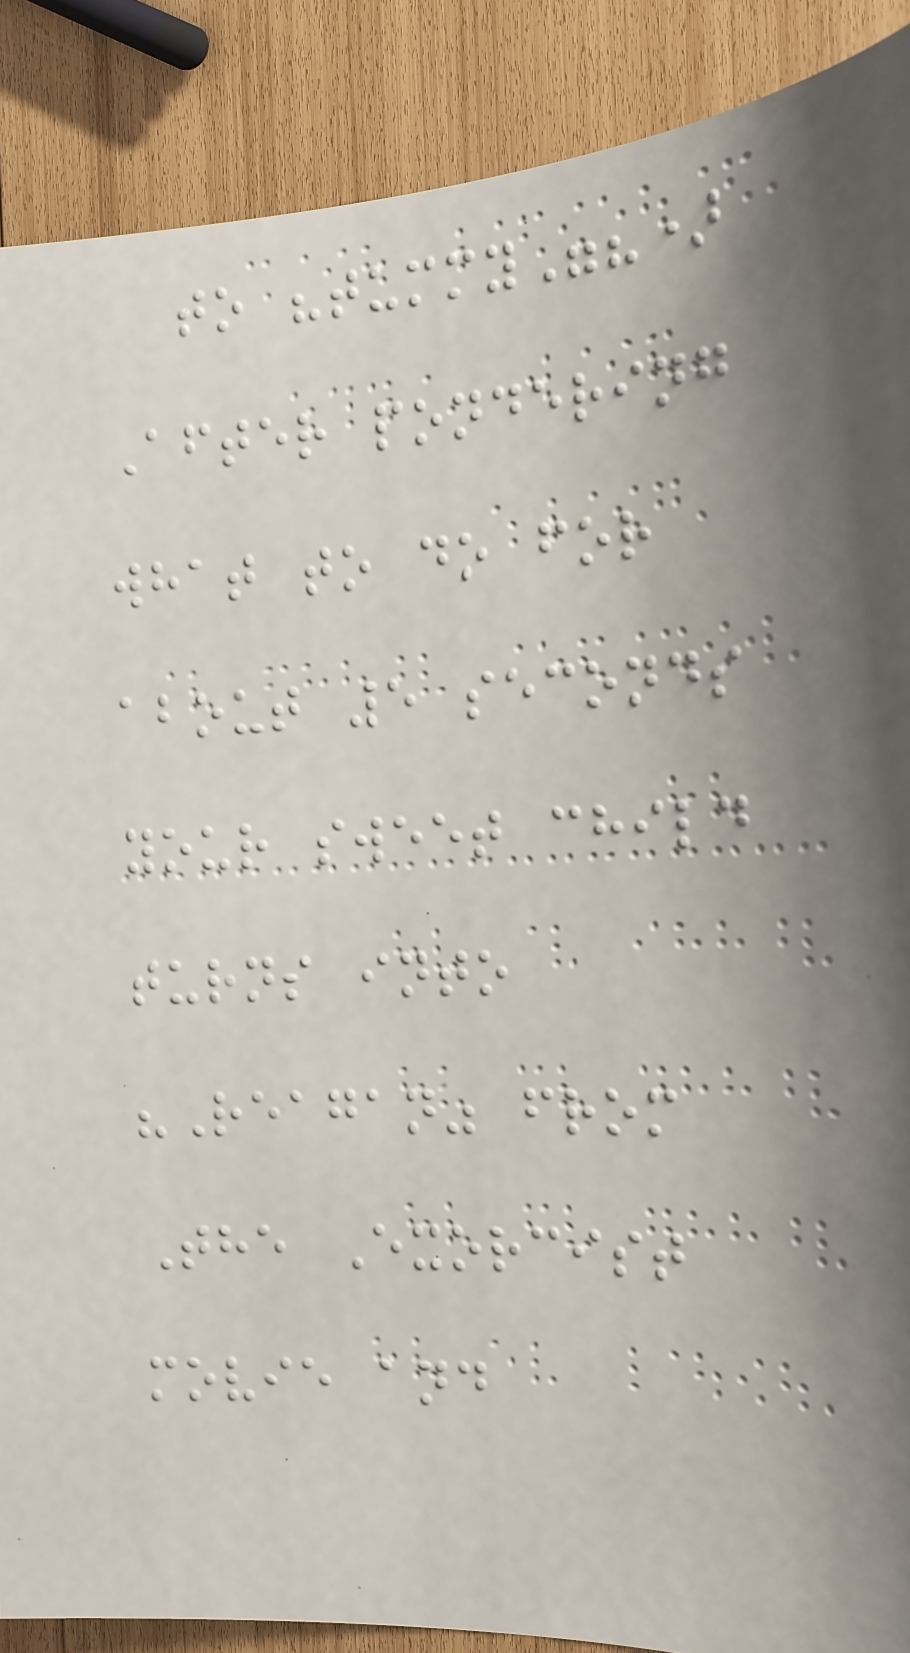to "tummy"?)
After pondering
what to do for
about 5 seconds
your sweet child
turns into
"Reagan" from
The Exorcist
movie and
